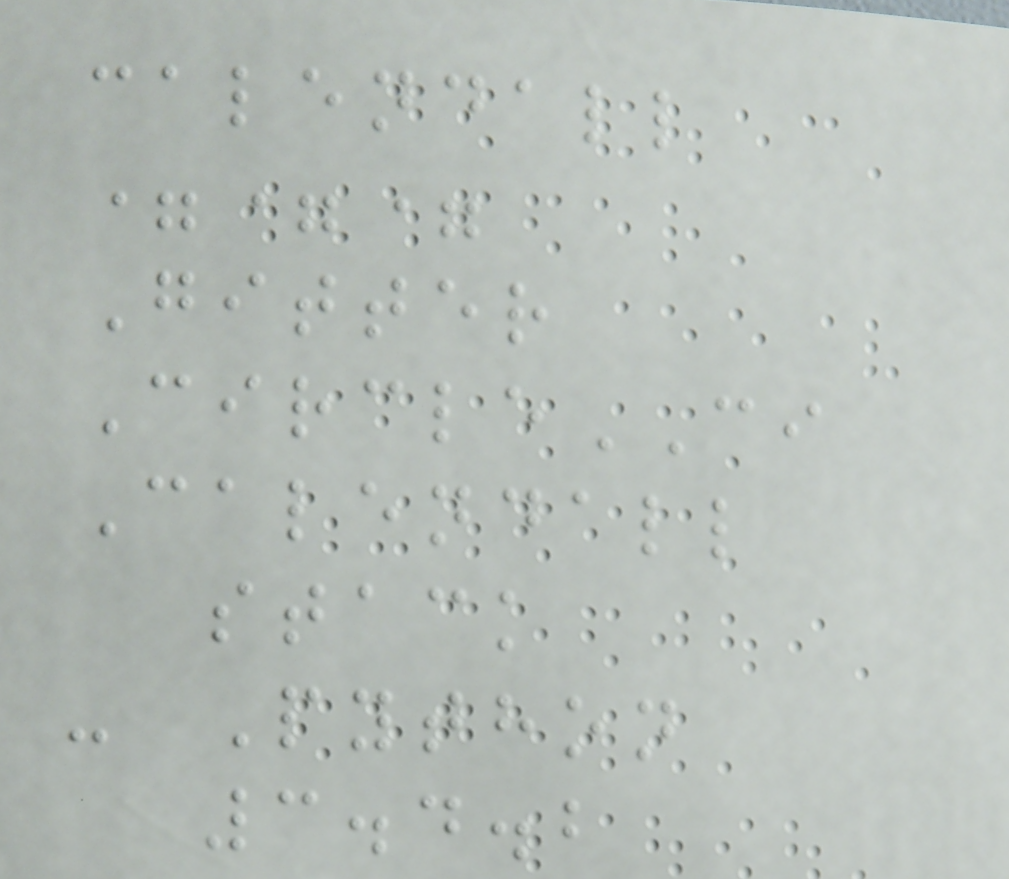calendall
===
Gitter
CircleCI
Calendall
stack
- Python
3.4.2
